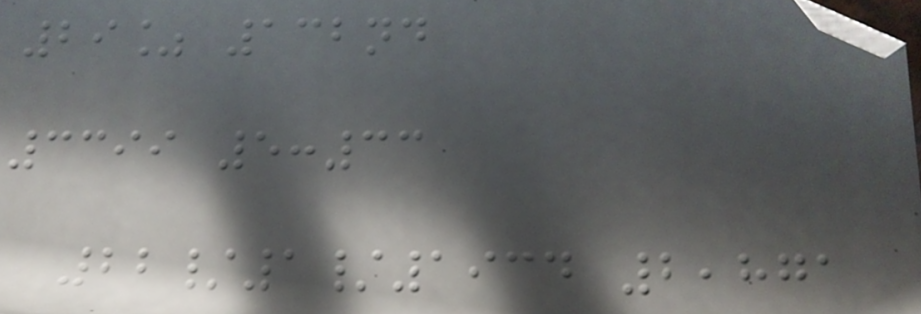29% 132nd
3399 5:33
22/1/1934 2,871
